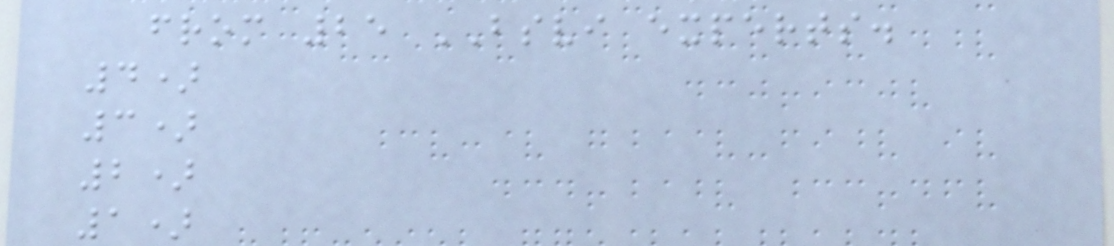from 25 BSVI experts.
4)
3)
2)
1)
